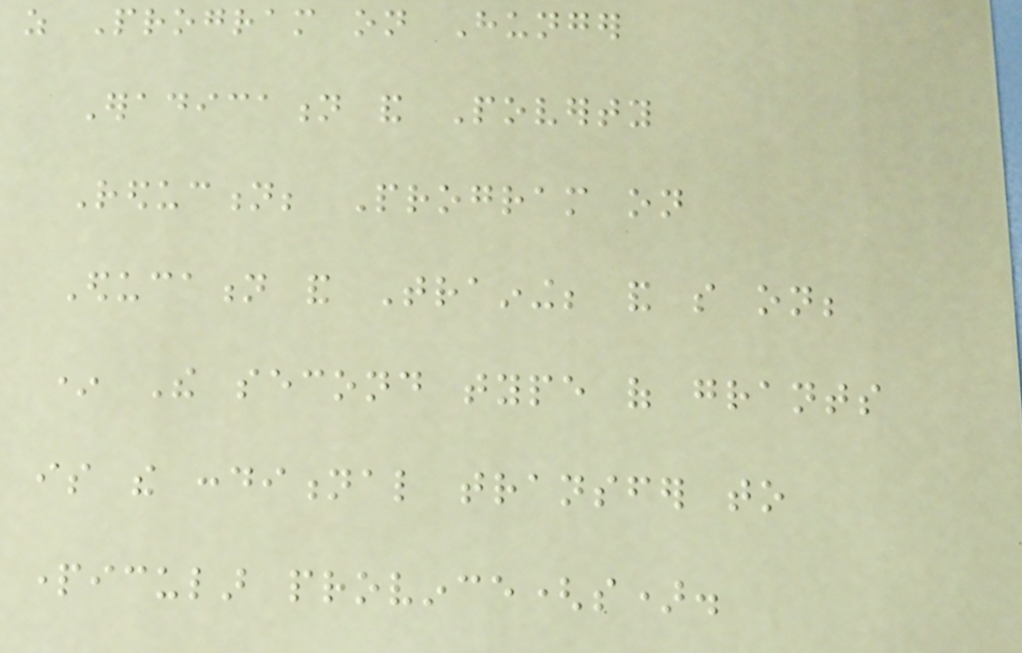as Program on Hunger
Eradication and Poverty
Reduction; Program on
Education and Training; and so on;
* The second type of grants
is the conditional transfer to
particular province(s).
